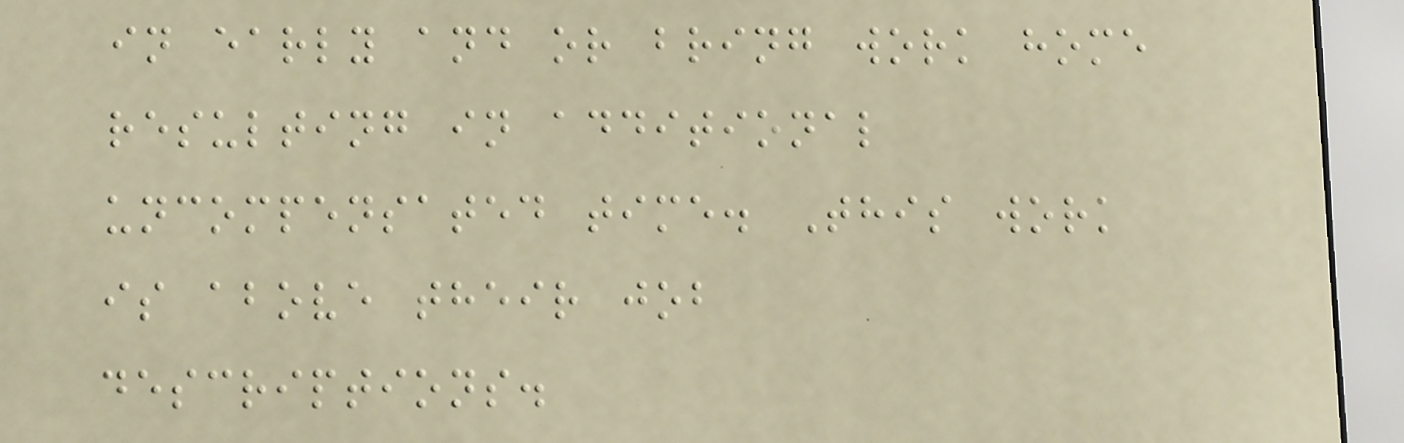in early and or bring work home
resulting in additional
uncompensated time. This work
is above their job
descriptions.
